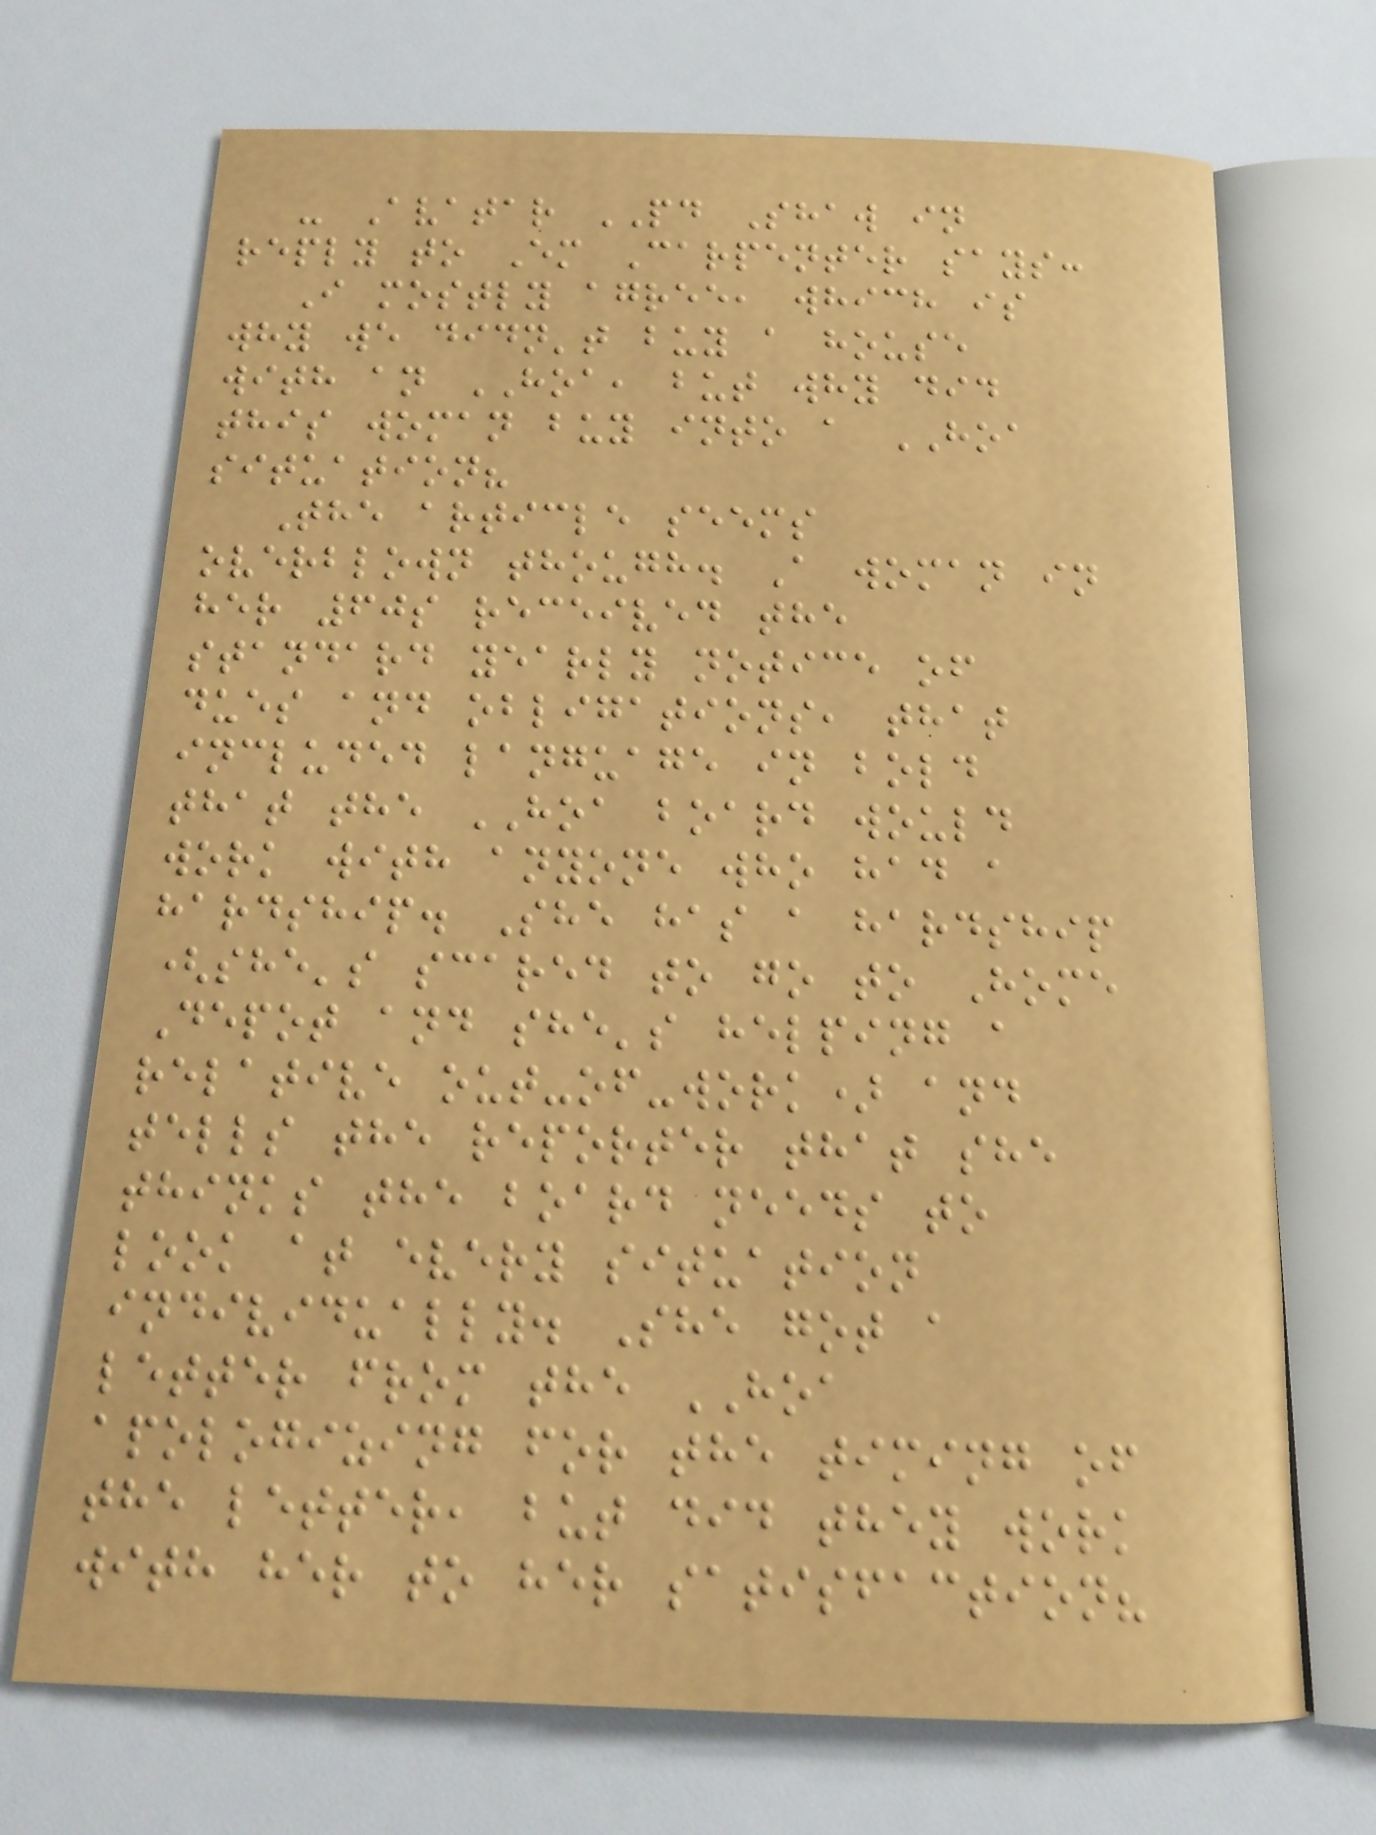- Avatar PD Shaw in
reply to Em Carpenter says:
I mostly agree, which is
why we didn't buy a house
with an HOA, but why did
this woman buy into a HOA
situation?
The article seems
overblown though. A woman in
her 60s received the
standard yearly notice of
dues and obligations, that
included language in bold
that the HOA board would
work with anyone who had a
hardship. She has a hardship
(she's scared to go to Home
Depot and she's helping a
relative out-of-work) and
tells the reporter that she
thinks the board needs to
look at every situation
individually. She got a
letter from the HOA
apologizing for the timing of
the letter, but did they work
with her to her satisfaction?
